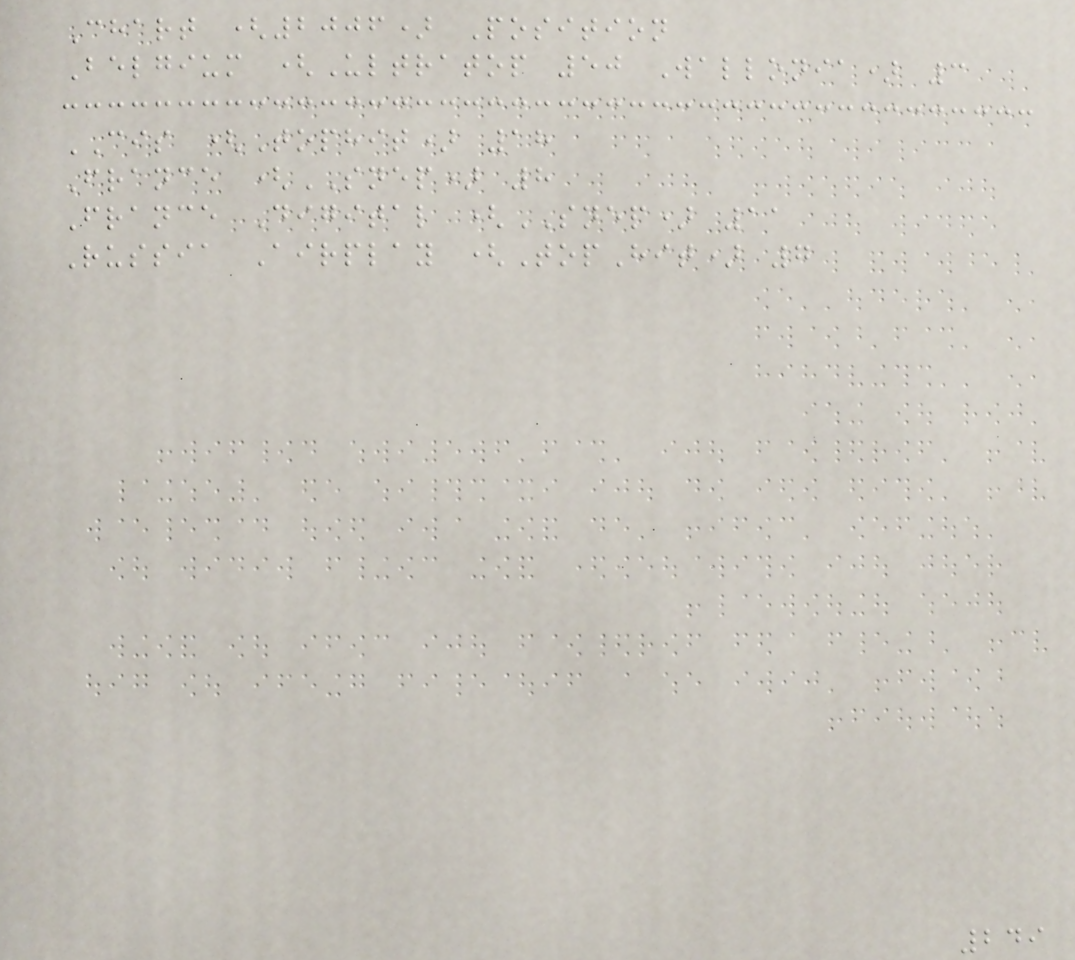Chart (2006) Position
Belgium (Ultratop 50 Wallonia) 3
CIS (Tophit) 18
France (SNEP) 8
France Digital (SNEP) 11
Russia Airplay (TopHit) 7
249
